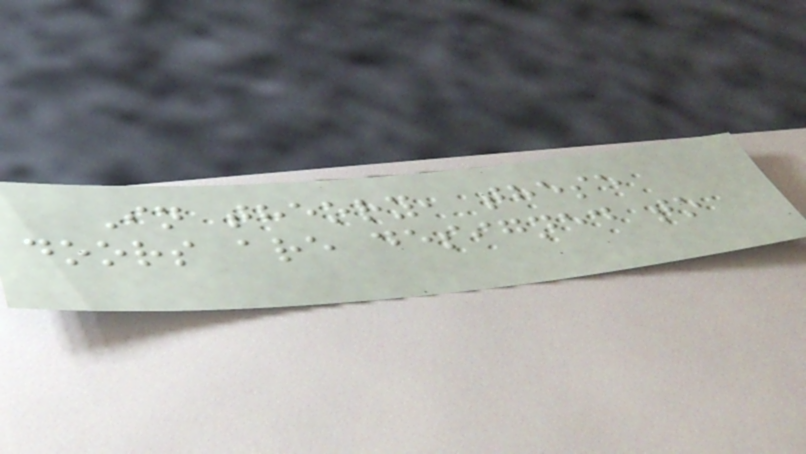In theory, these
doors are designed to
